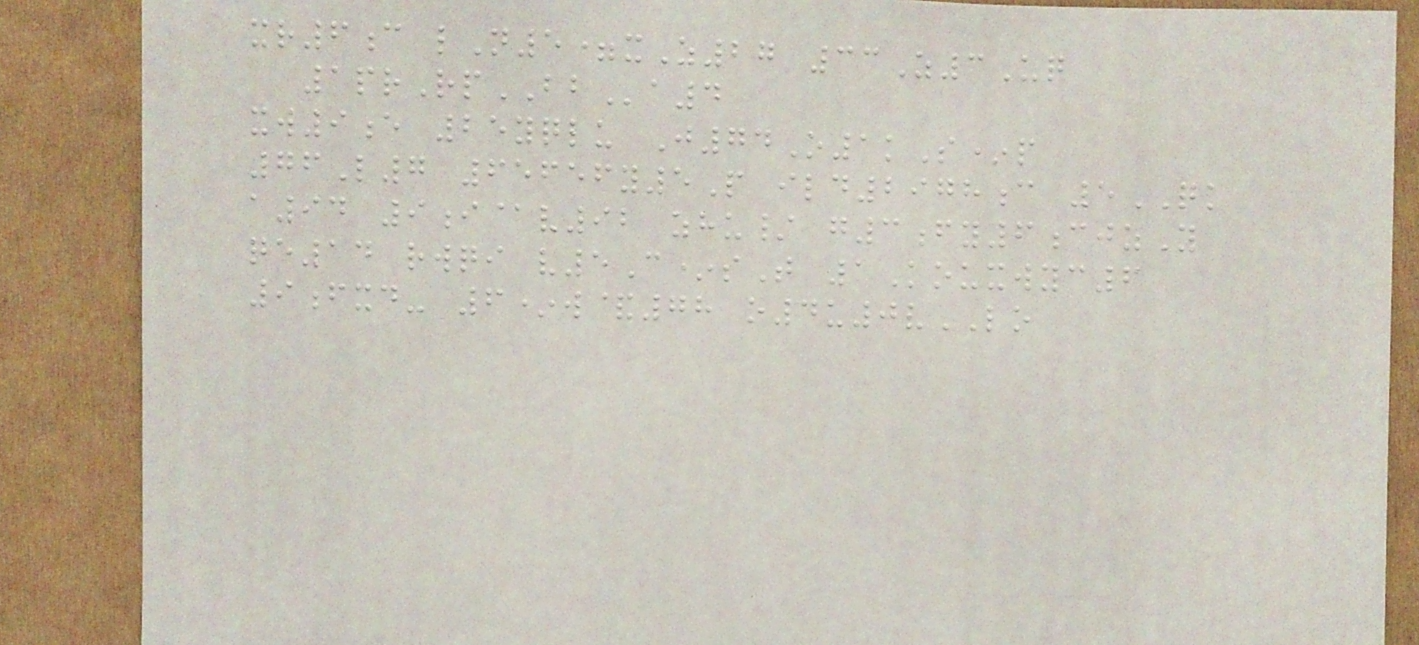xr6c lN5=xZ27 33Z3Uq
1prRpBBa4
xw9e 25yqlu J74O1kS*p
76L7 65656y5P ild2978c 5QK
a94 9i@v92 zhu/ g3fy6cjzY
qe14 rwqi v5C*sT 1Kouxwyc6
9fxd- 6*w&78 o4u0vLO
